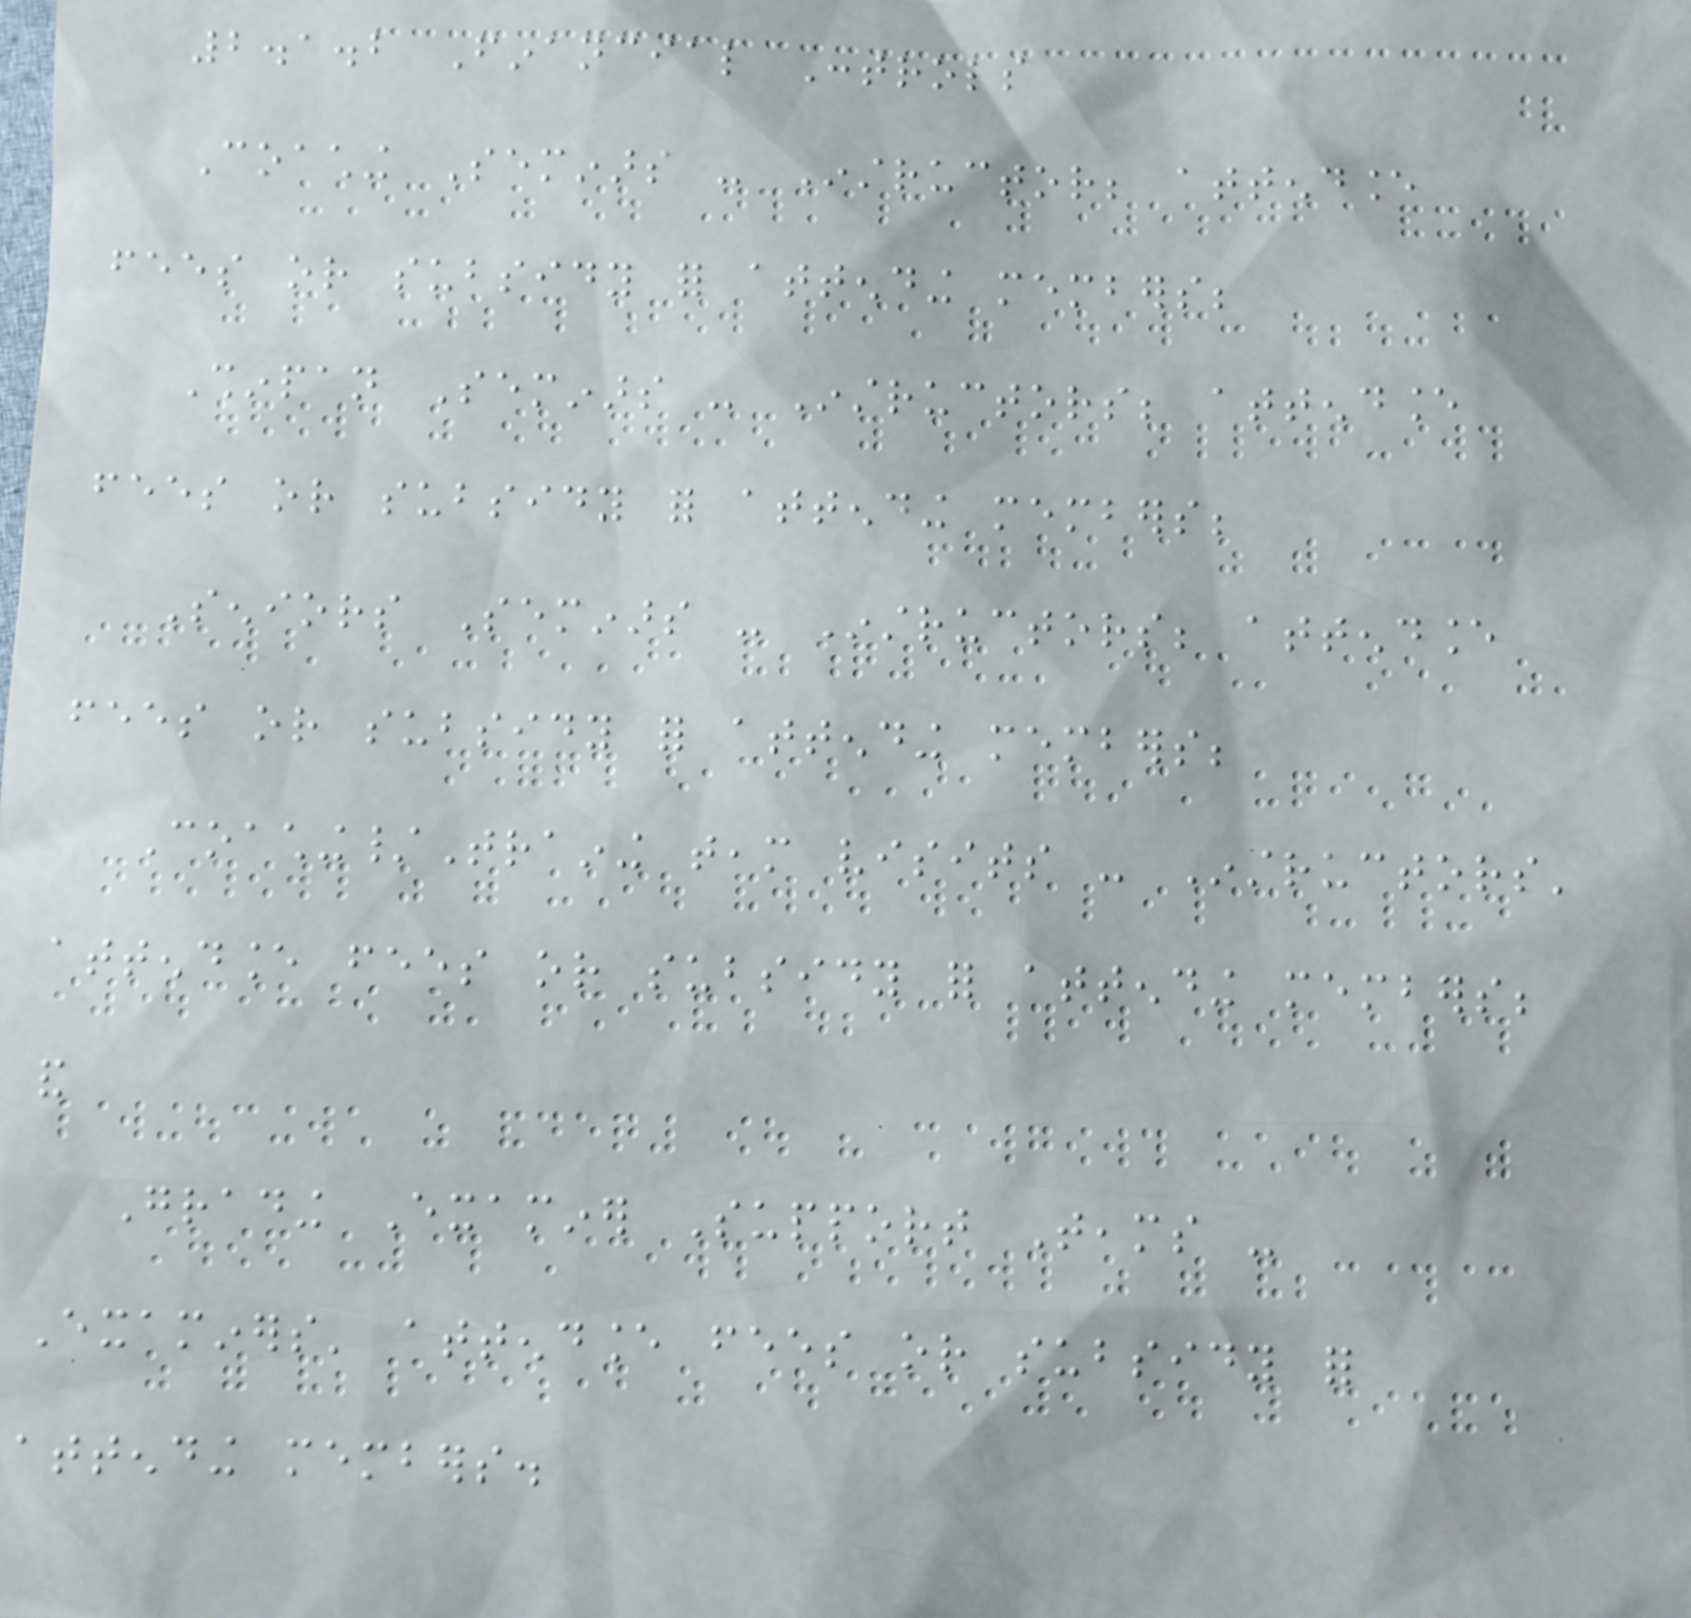2.1.2 Financial Controls
Coaching Seminars - Instructor; attendance
fees or subsidy for attending members;
Shinpan Seminars - Instructors; attendance
fees or subsidy for attending members;
Seniors Seminars - Instructors; attendance
fees or subsidy for attending members;
Coaching/Training team visits - Instructors'
attendance fees or subsidy for attending members;
and
Grading Examiner Support Teams -
Examiners' attendance fees or subsidy for
attending members.
